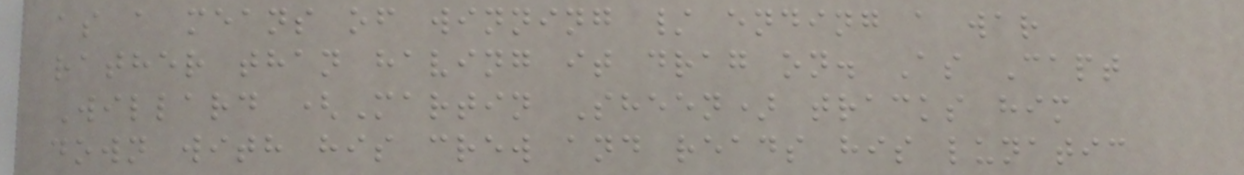as a means of winning / ending a war
rather than having it drag on. As Capt
Willard (Martin Sheen) tracks him
down with his crew and reads his lunatic
